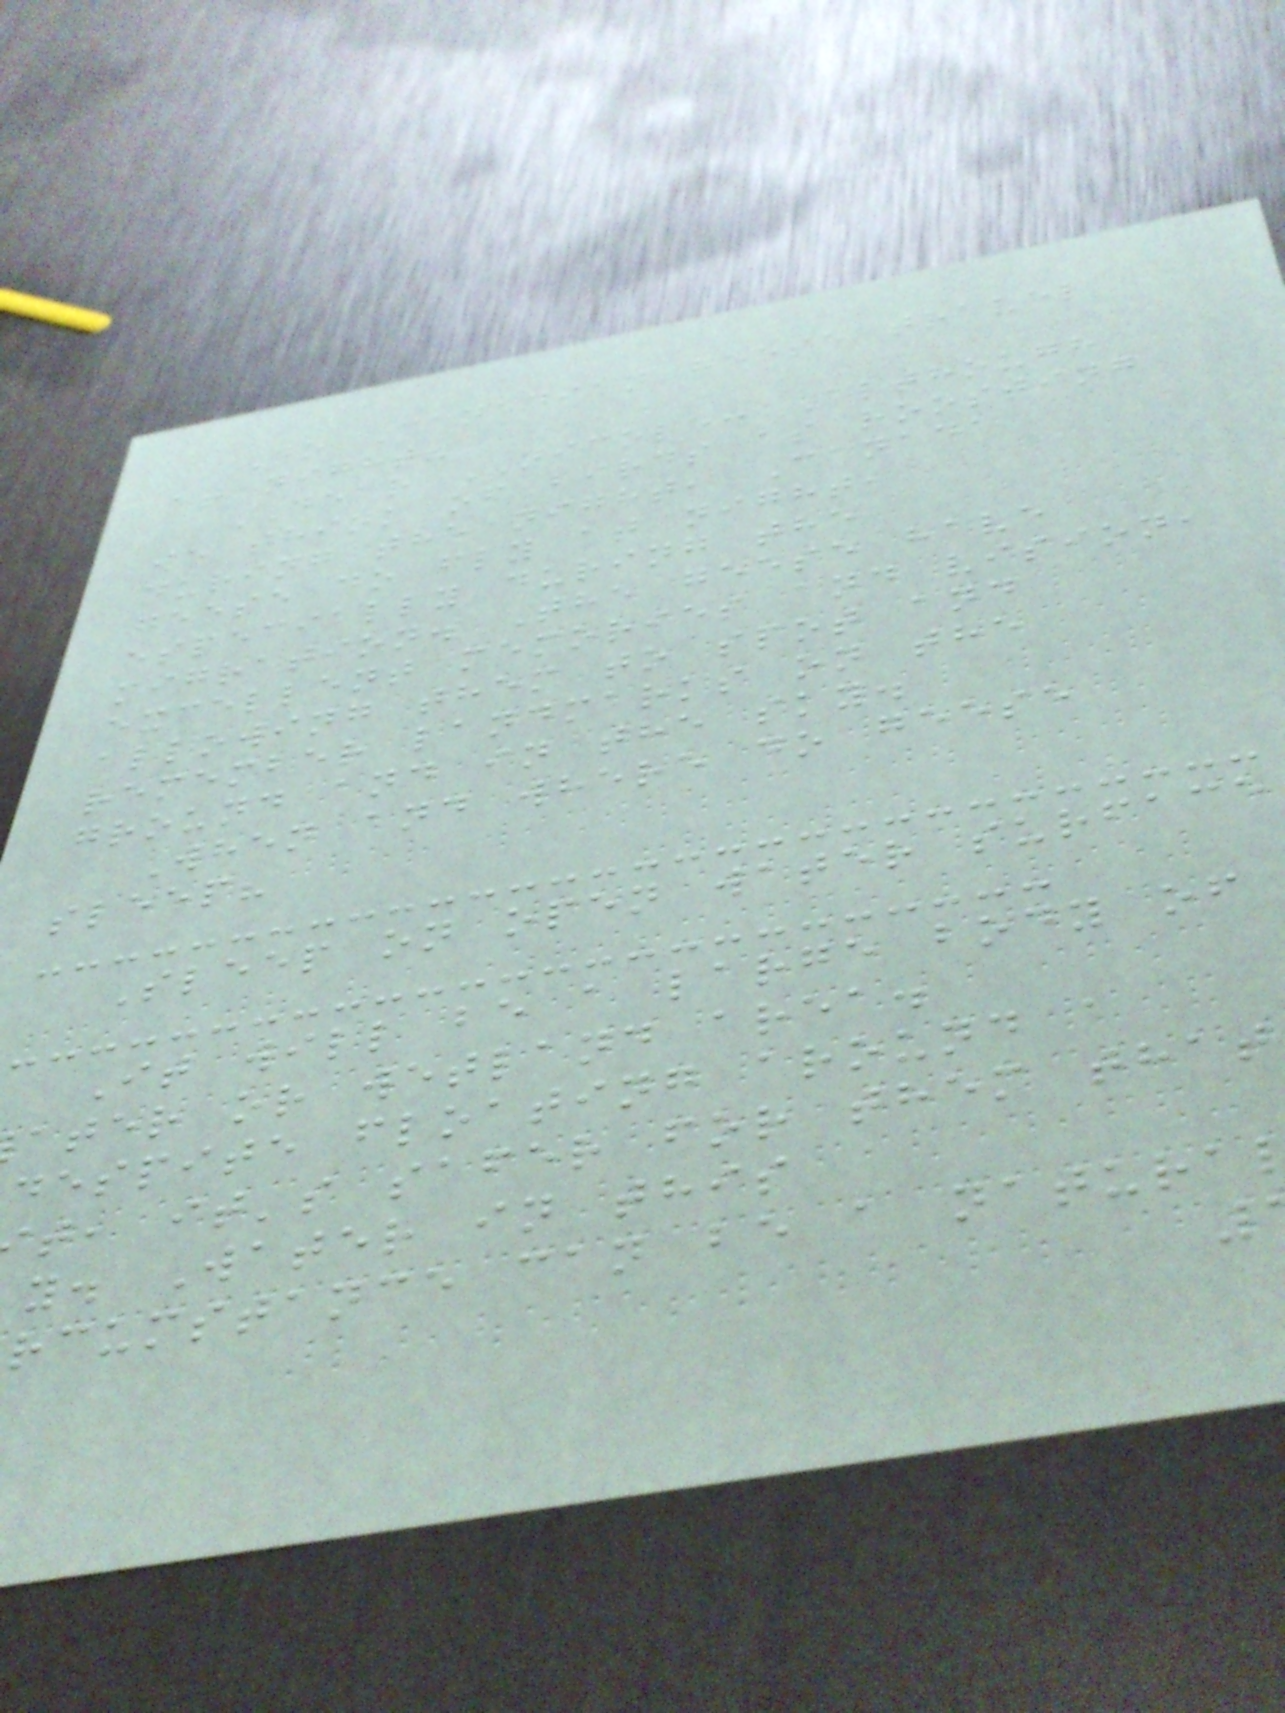Do Canadian geese travel
at night?
DEAR NICOLE: Although
we think of birds as roosting
during the night, Canada
geese do fly at night,
especially during the
migration. The geese have
excellent memories and vision,
allowing them to spot and
remember landmarks on the
ground and in the sky.
When and where do geese
sleep?
Sleep on open water surface
It will be a large body of
ater or wetland area.
despite floating around a
t, it's safer for them that
y. Water in this
rcumstance can be a natura
